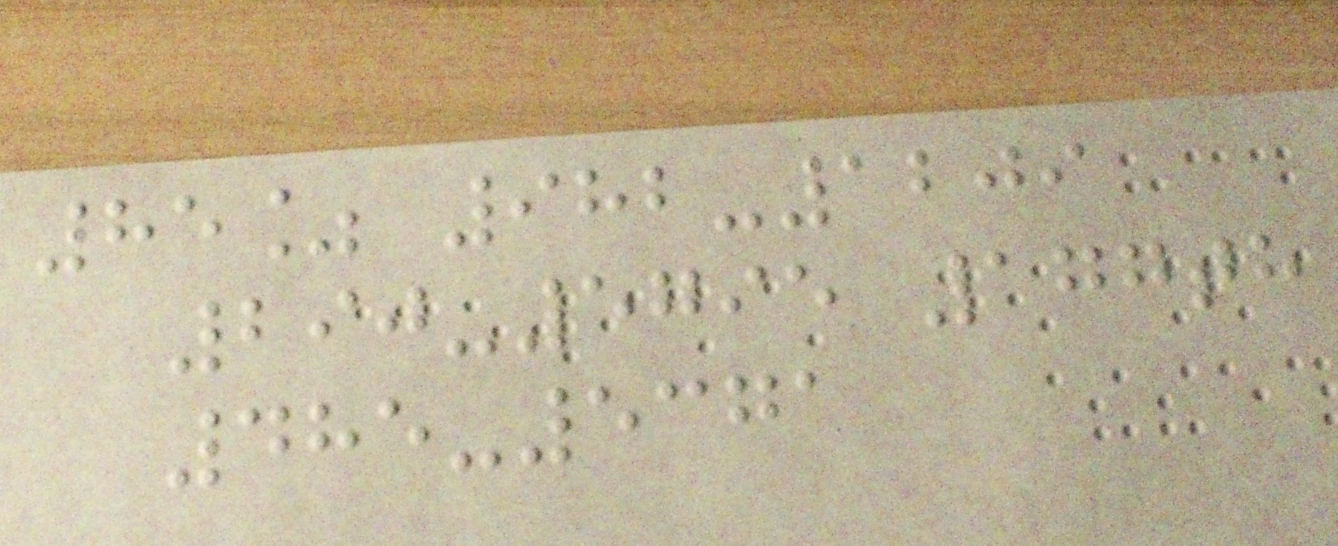85% 982-1209
290-5795 177th
485-5371
